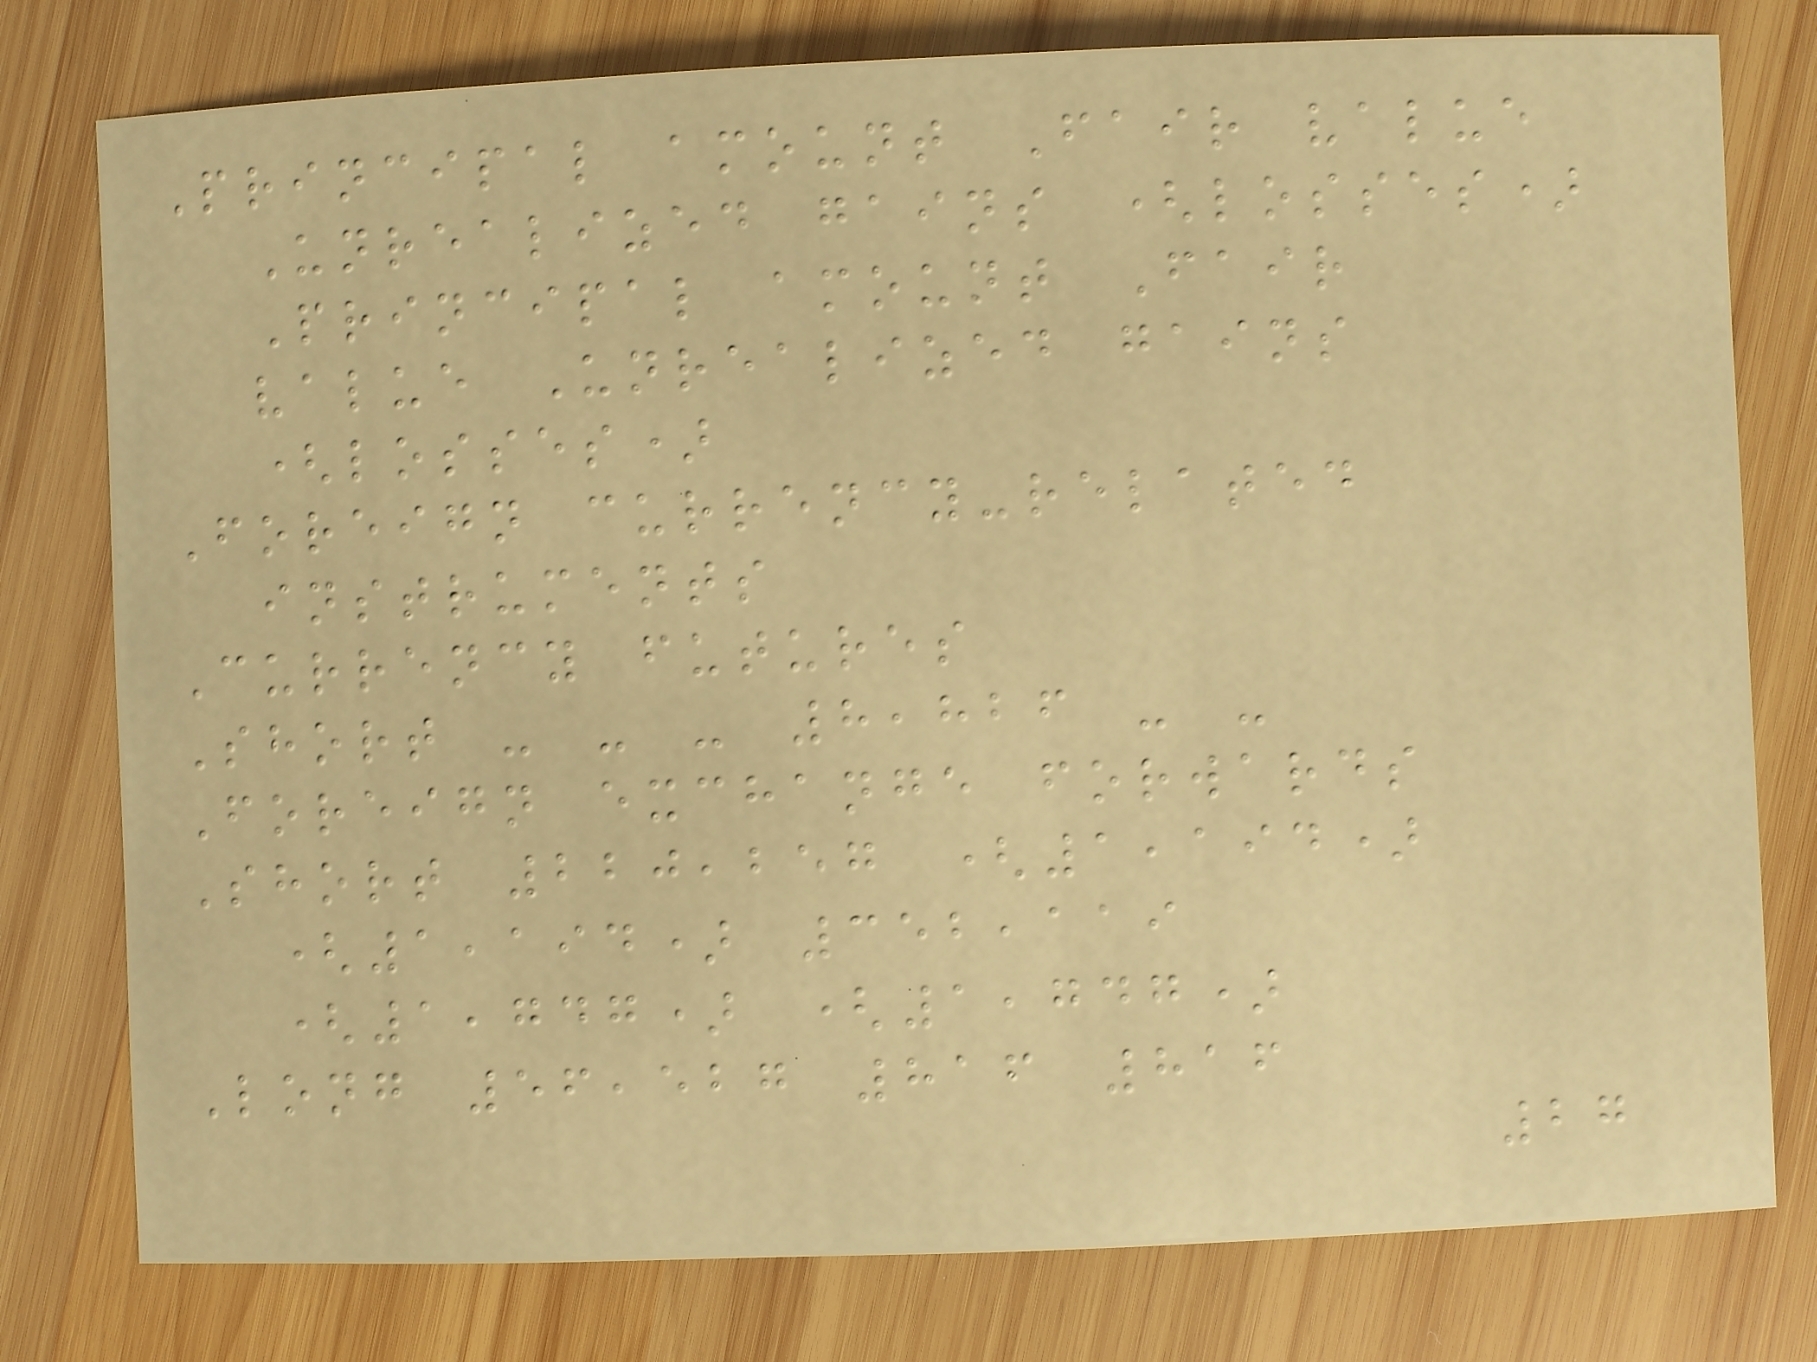Principal amount Fair value
Unrealized gains (losses)
Principal amount Fair
value Unrealized gains
(losses)
Foreign currency-related
instruments
Currency futures
Short - - - 8,826 - -
Foreign exchange forwards
Short 220,257 (1,194)
(1,194) 352,119
(1,747) (1,747)
Long 56,527 816 816
27
